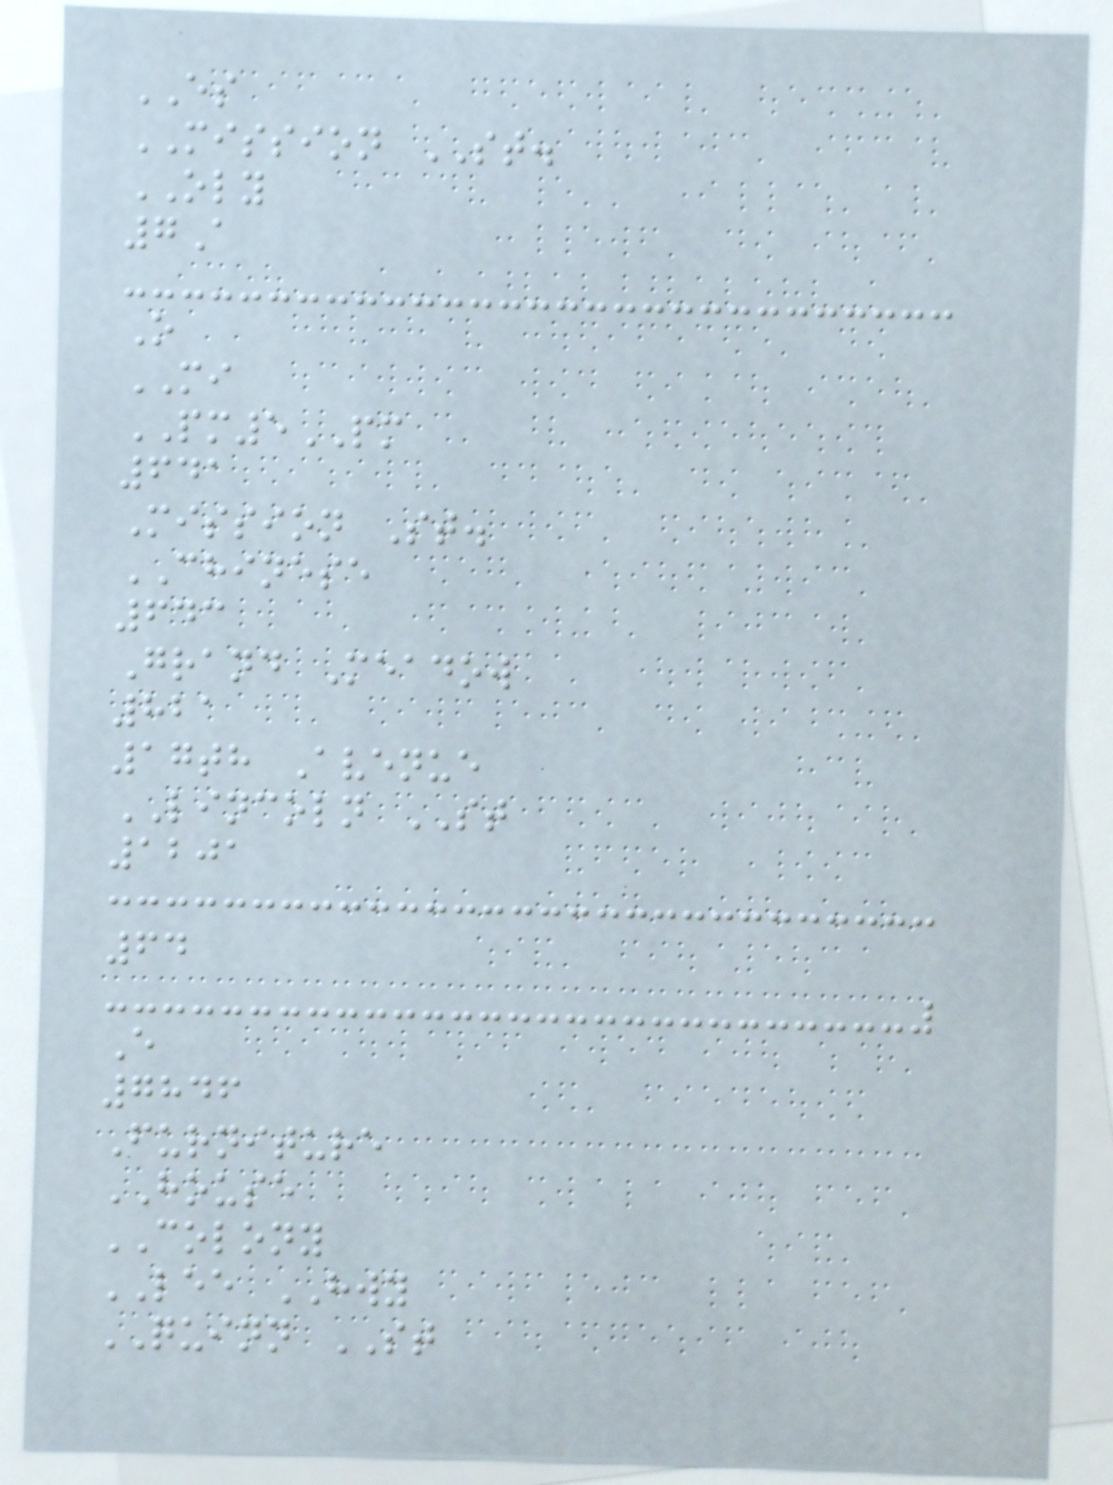ES
MISSION ST.
OLY
7A
O
MI
PM5PM
641
Mission St.
CHINESE
643
Grand Meadow
821
17th Avenue
LINCOLN ST
1201
64
E
7846
Furniture
HOUSE
COLONY
LEE HWY
QUINN ST
